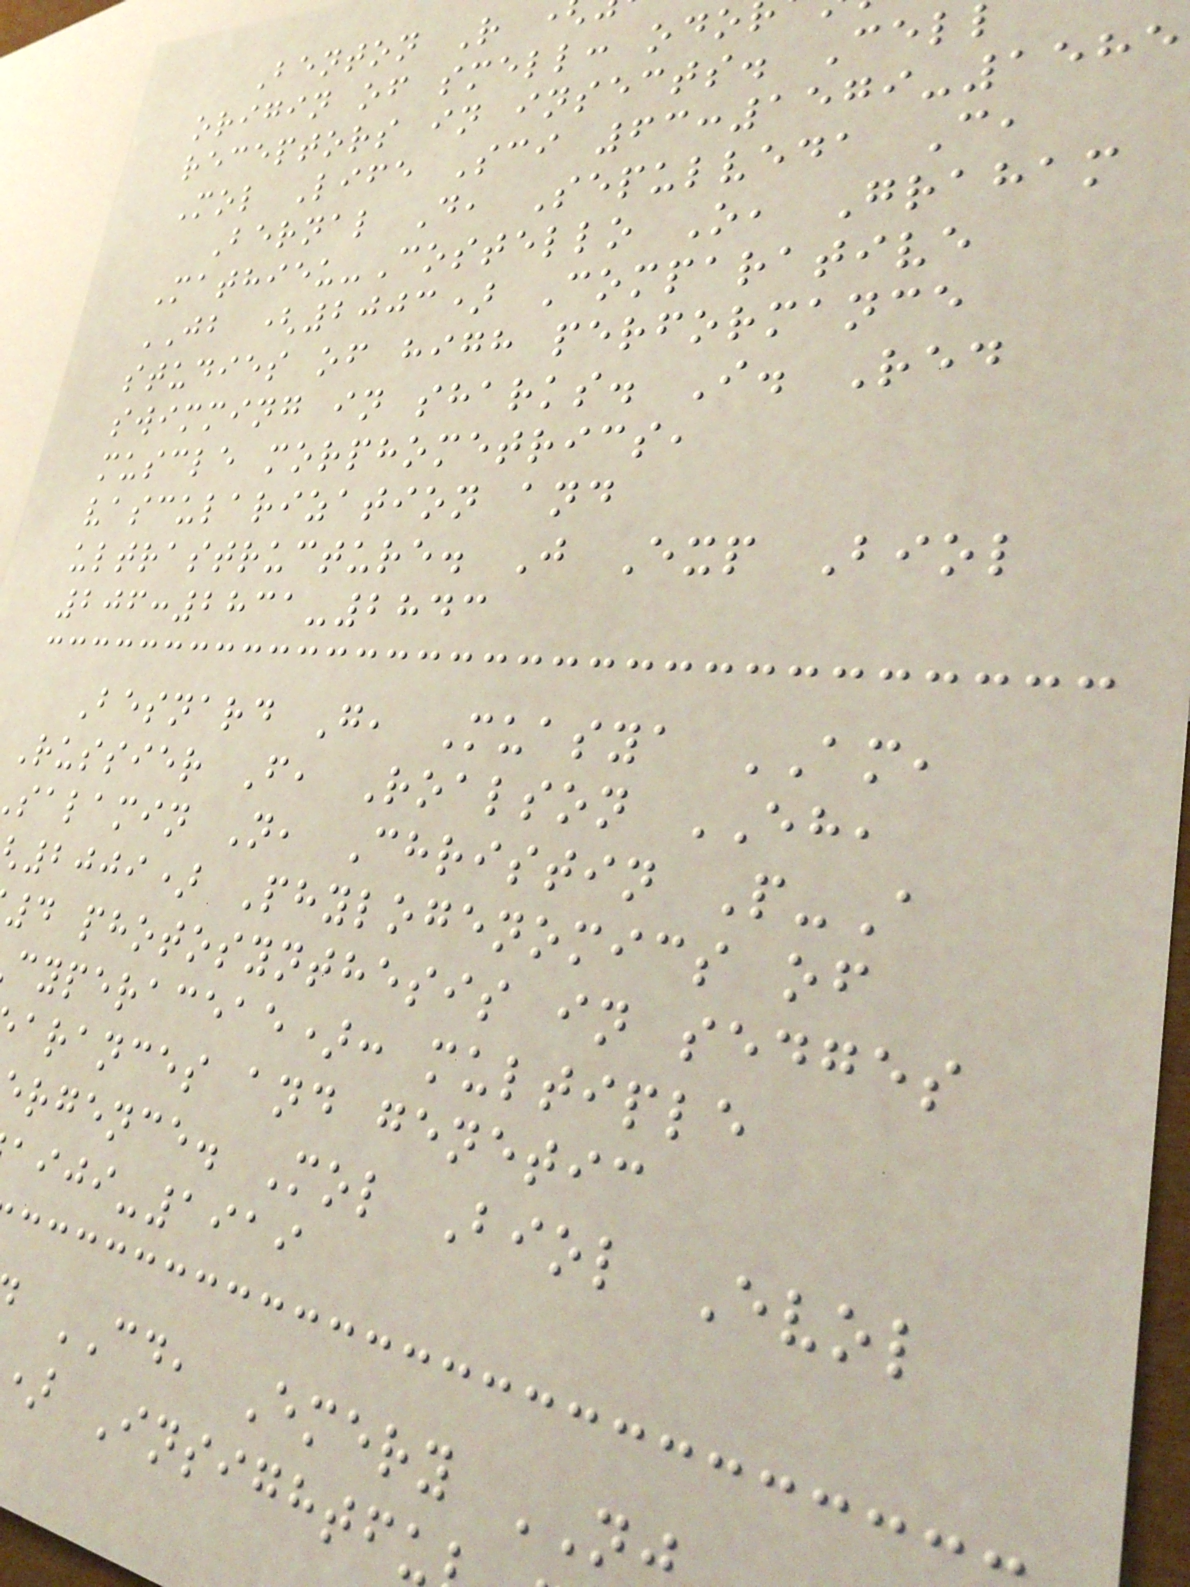Benton R
origin of smell: odo
receptors in insects. Cel
Mol Life Sci 63:1579-1585
Bernal D, Sepulveda C,
Mathieu-Costello O, Graham
JB (2003) Comparative
studies of high performance
swimming in sharks. I. Red
muscle morphometrics,
vascularization and
ultrastructure. J Exp Biol
206:2831-2843
Besnard G, Muasya AM,
Russier F, Roalson EH,
salamin N, Christin P-A
2009) Phylogenomics of
4 photosynthesis in sedges
cyperaceae): multiple
arances and genetic
rgence. Mol Biol Evol
-1919
CD, Emery
Insightfu
